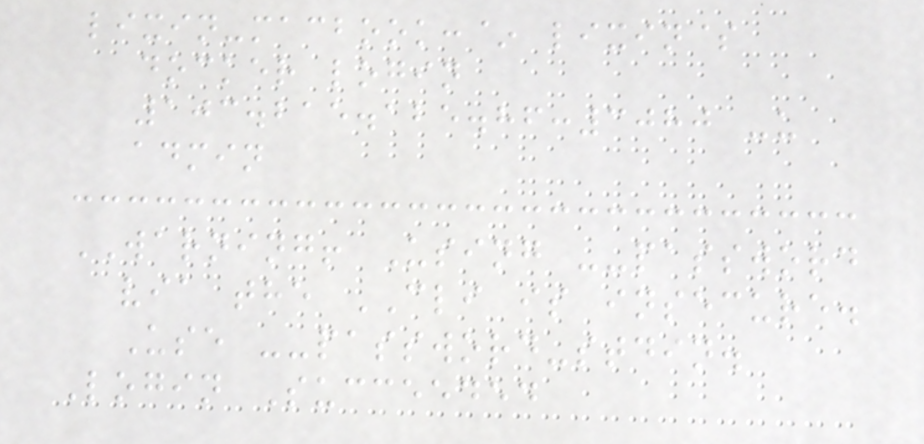lixin-macbook:~ lixin$
docker login
103.215.125.86:3080 -u
admin
WARNING! Using --password
via the CLI is insecure.
Use --password-stdin.
Login Succeeded
